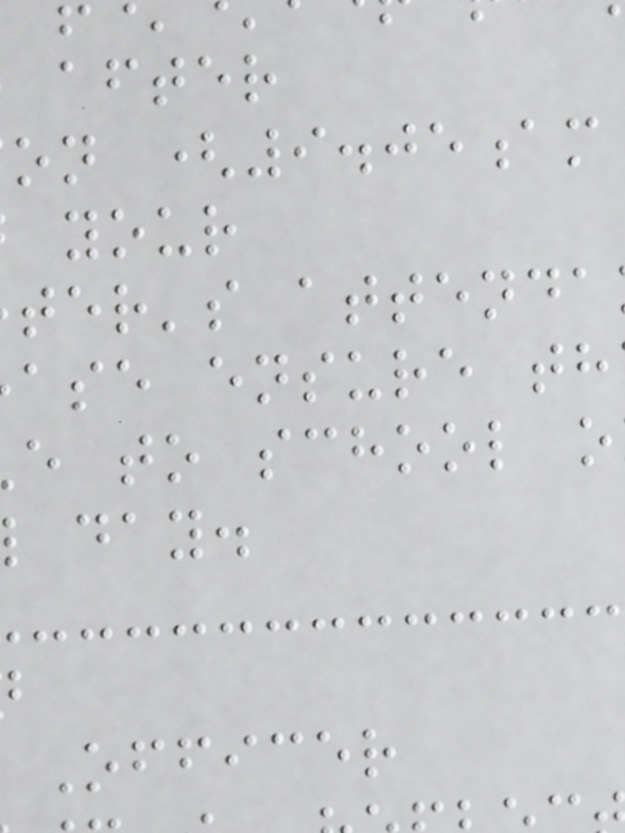after
on (9.05am
your
ter's attenda
ase ensure th
e to school o
day.
Officer
